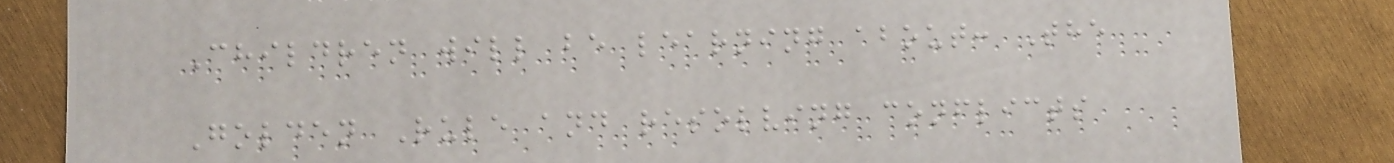Children will be learning about: The
Golden Rule and resolving conflicts
